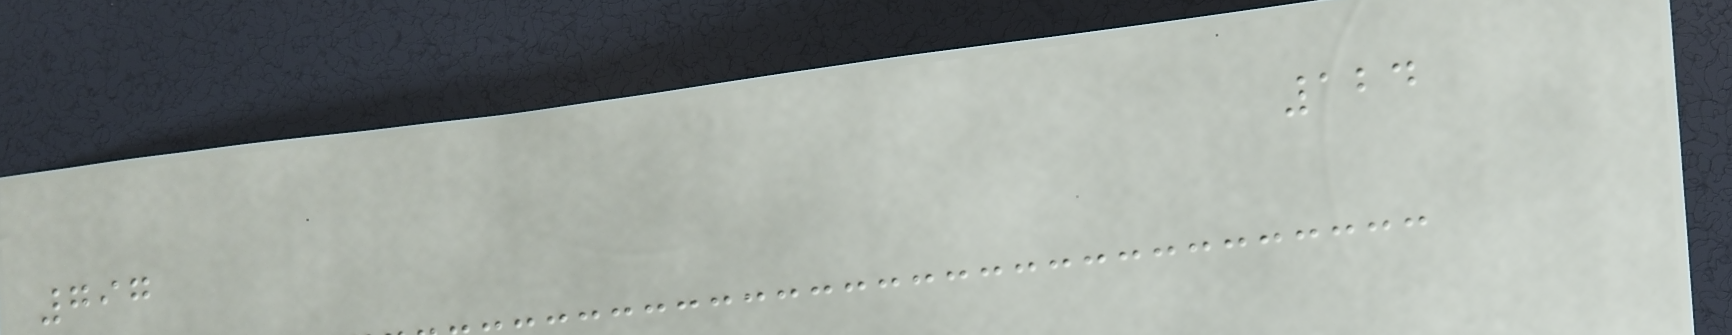124
797
